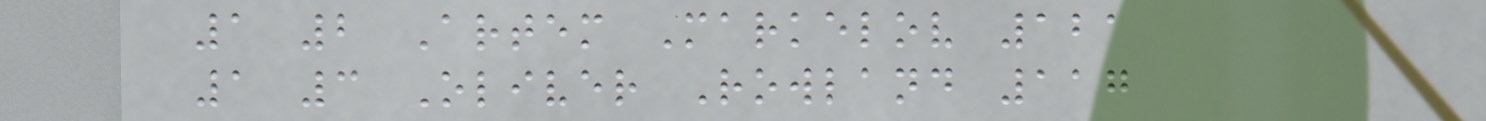1 2 Artem Markelov 121
1 3 Oliver Rowland 117
